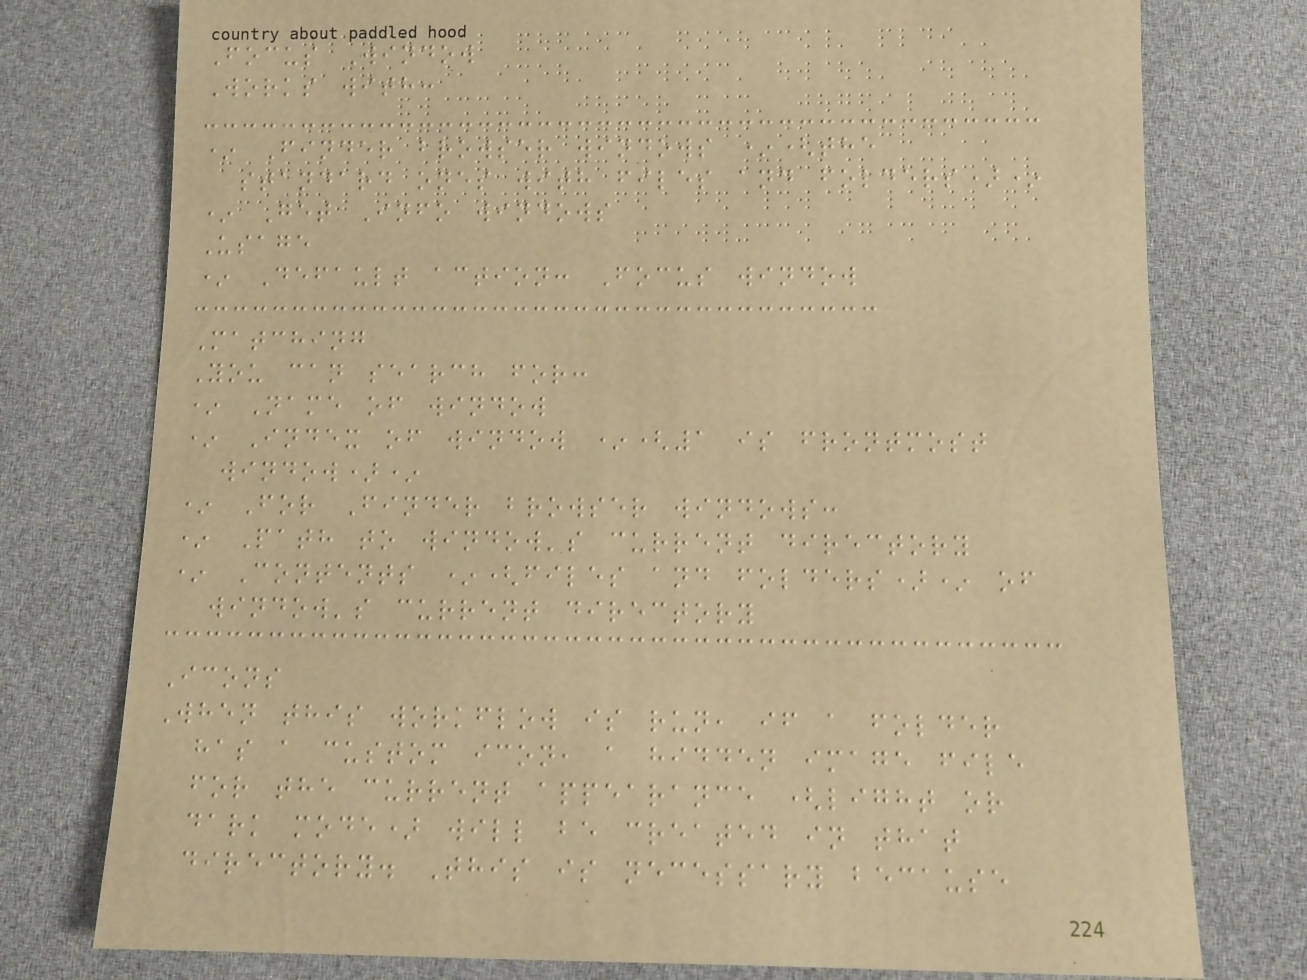Focus Window
Works with:
* Finder browser windows *(the
standard ones with files and folders)*
* Get Info windows
Usage
* Default action: Focus window
Matching
You can search for:
* Name of window
* Index of window *(1 is frontmost
window)*
* For Finder browser windows:
* Path to window's current directory
* Contents *(files and folders)* of
window's current directory
Icons
When this workflow is run, if a folder
has a custom icon, a hidden image file
for the current appearance (light or
dark mode) will be created in that
directory. This is necessary because
